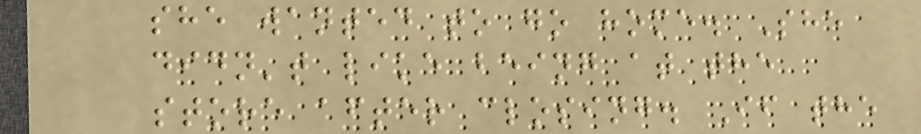she wanted to go home. She
didn't like being at the
store after closing. If the
